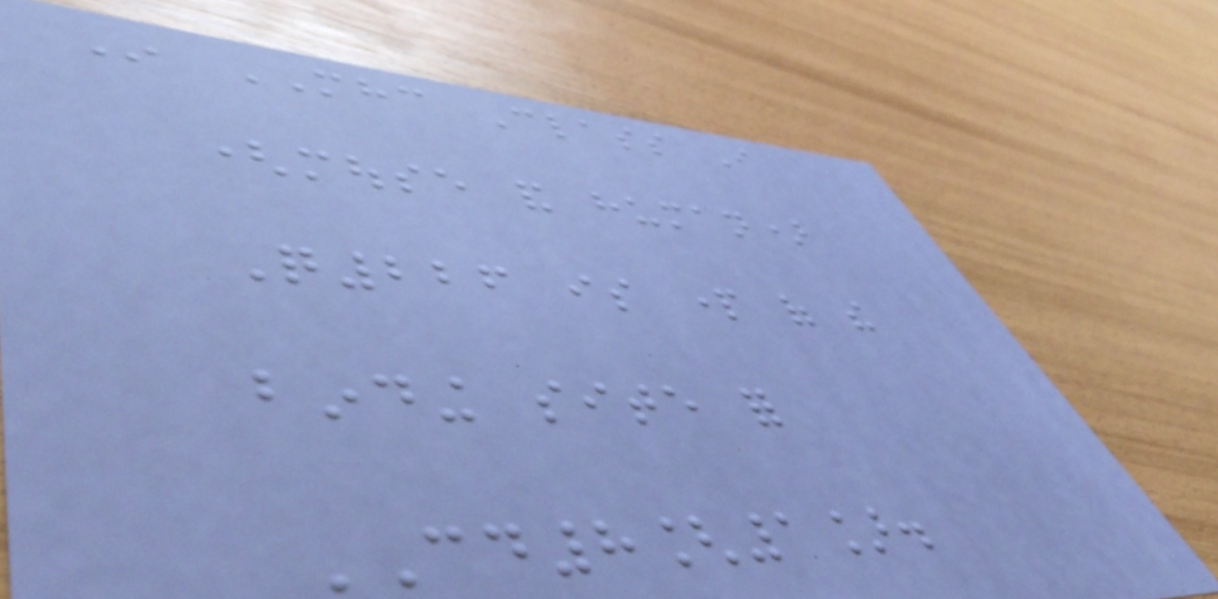In MHC Class I
(mouse and human)
Q226 is part of the
binding site for
CD8[1].
